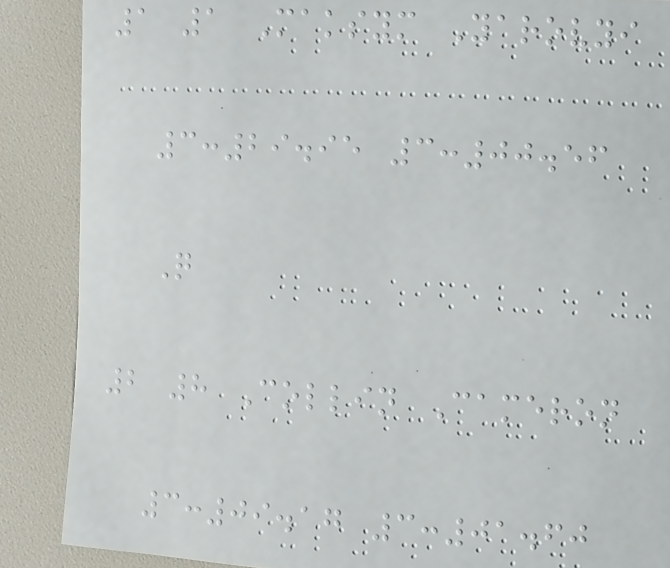1 1 Maksym Yarovyi
3:29.95 3:00.56
Q
2 8 Collin Cameron
3:09.17 3:01.60
